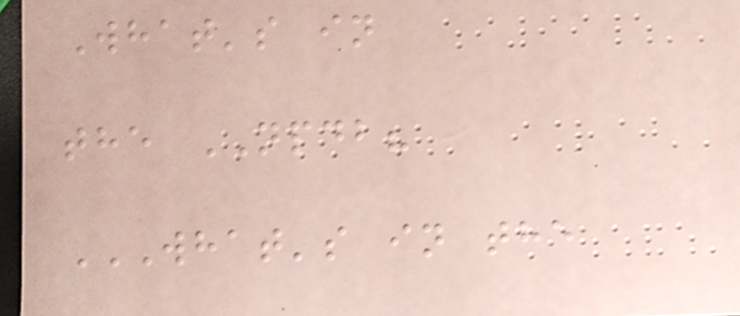What's in
the NPDB?
WHAT'S IN THE
